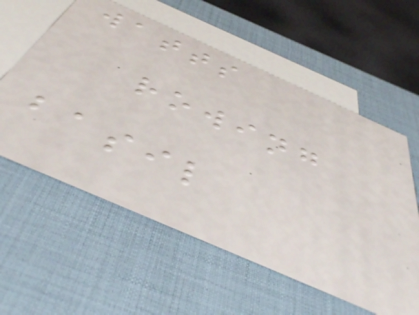watts
rowing
basil
